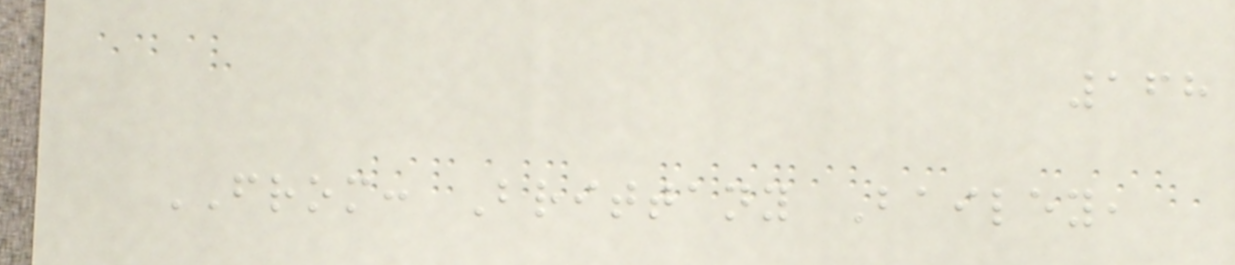168
FROM: Brittany Bailey,
